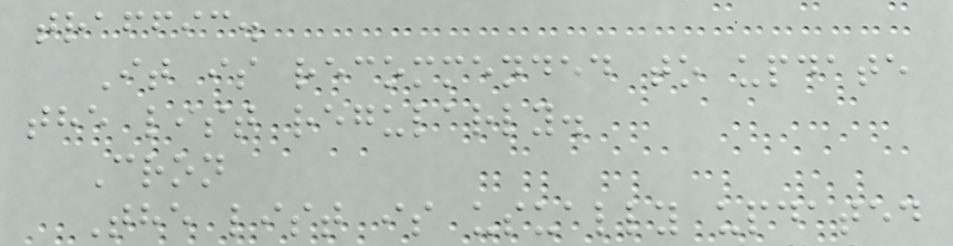traffic.
It is recommended to update
the list regularly.
Cron
The list is usually updated
